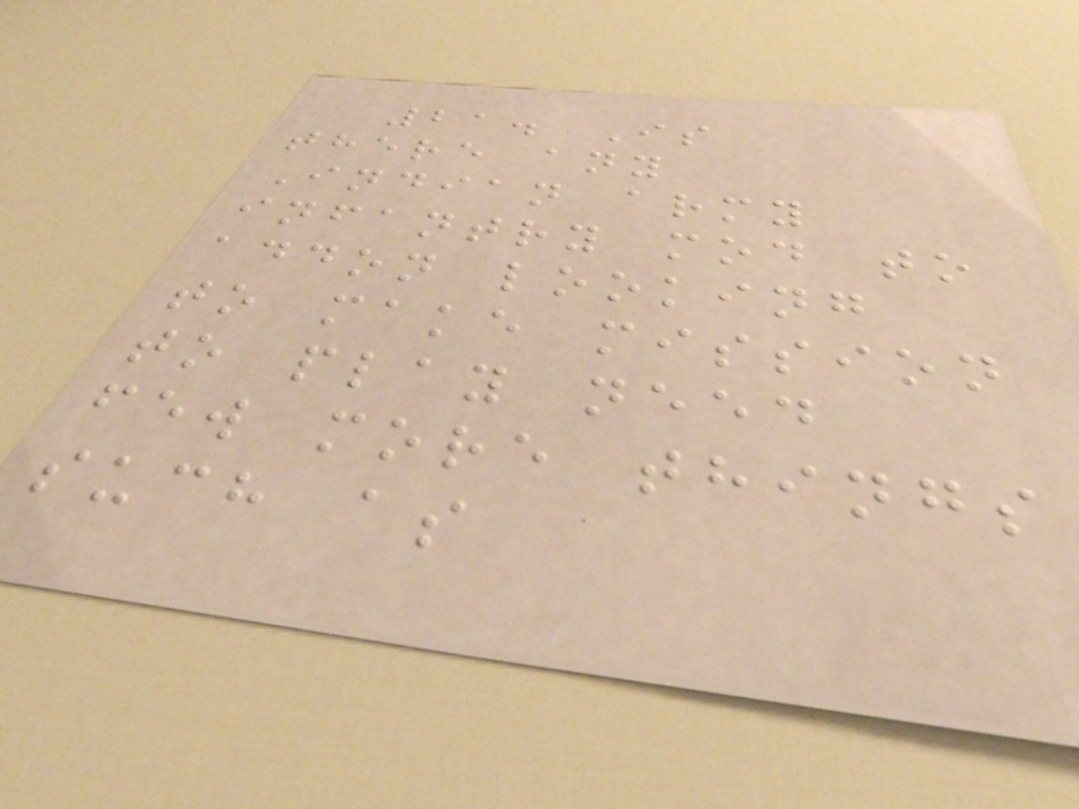21. Is
there any
Indian army
infantry mod to
addon looking
to make mission
to play need
few more things
such as
